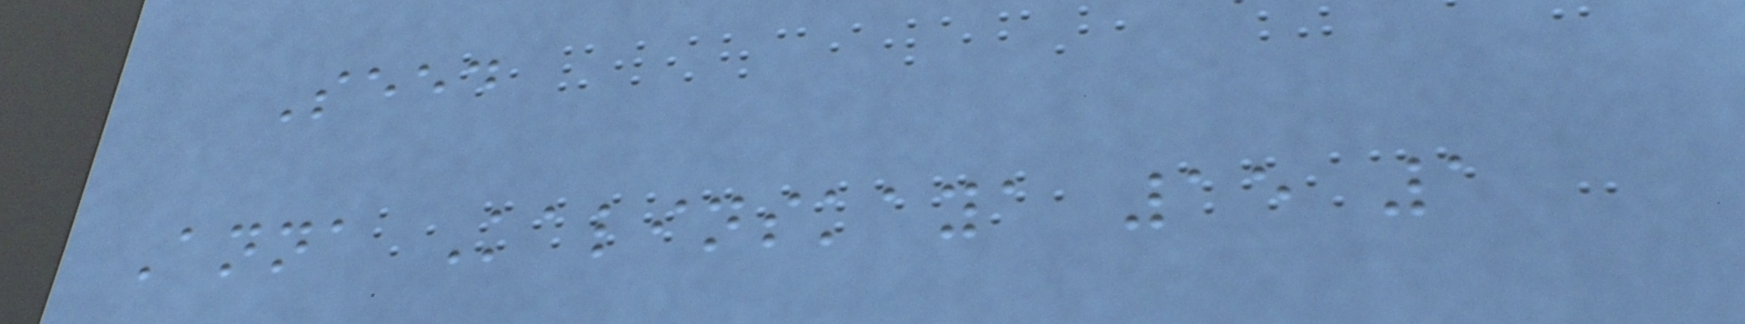Seed
Anna Kalinskaya 15 1
